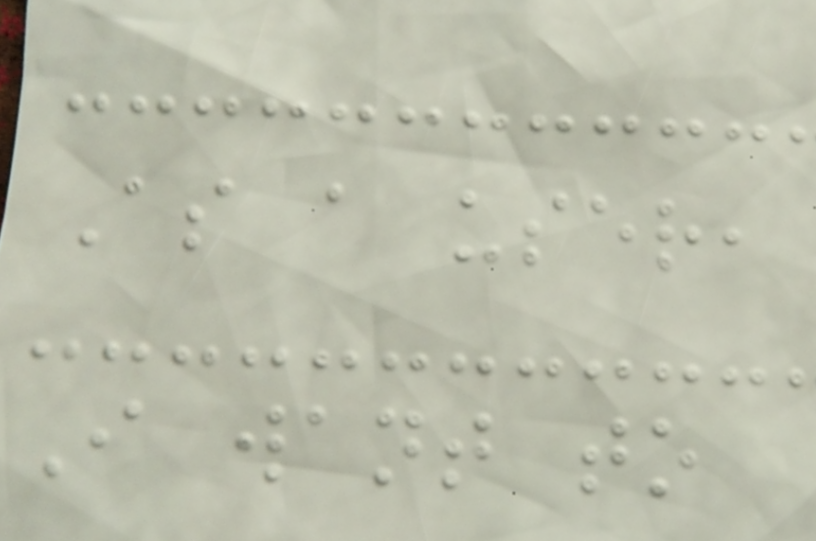As a user,
I want to
